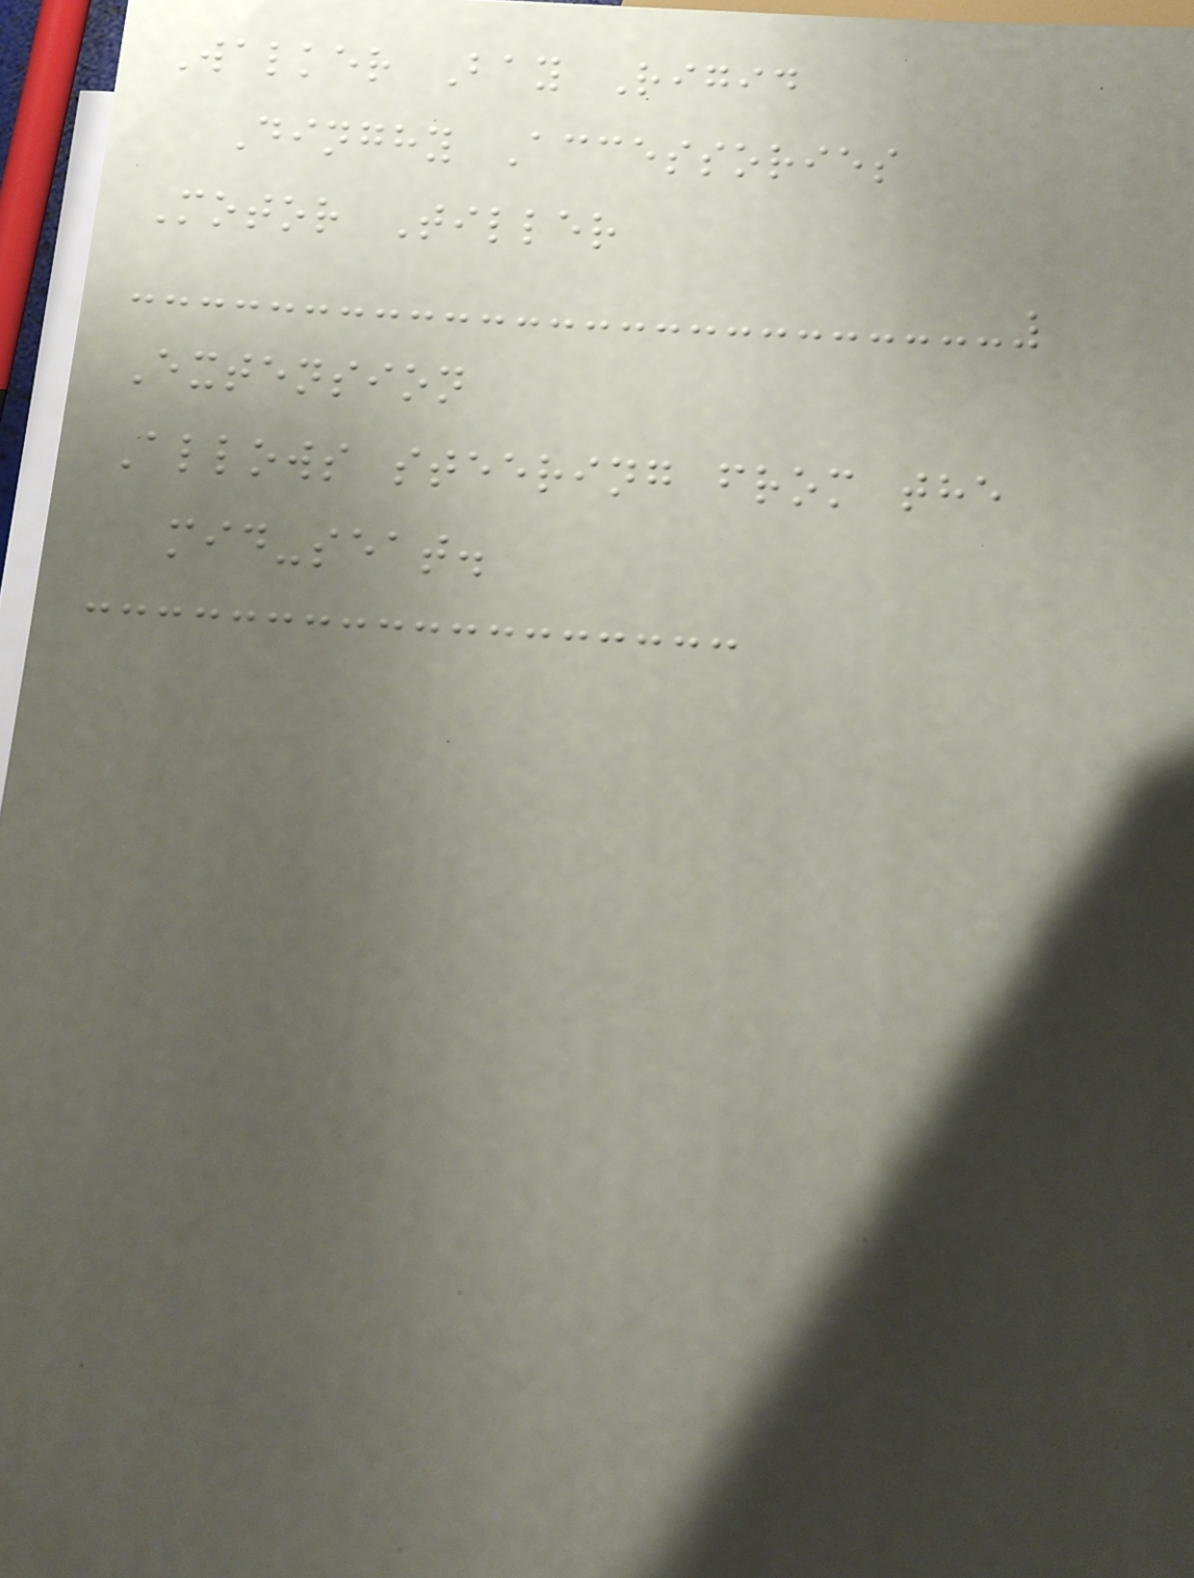Walker Bay Rigid
Dinghy Accessories
Motor Tiller
Extension
Allows steering from the
mid-seat.
